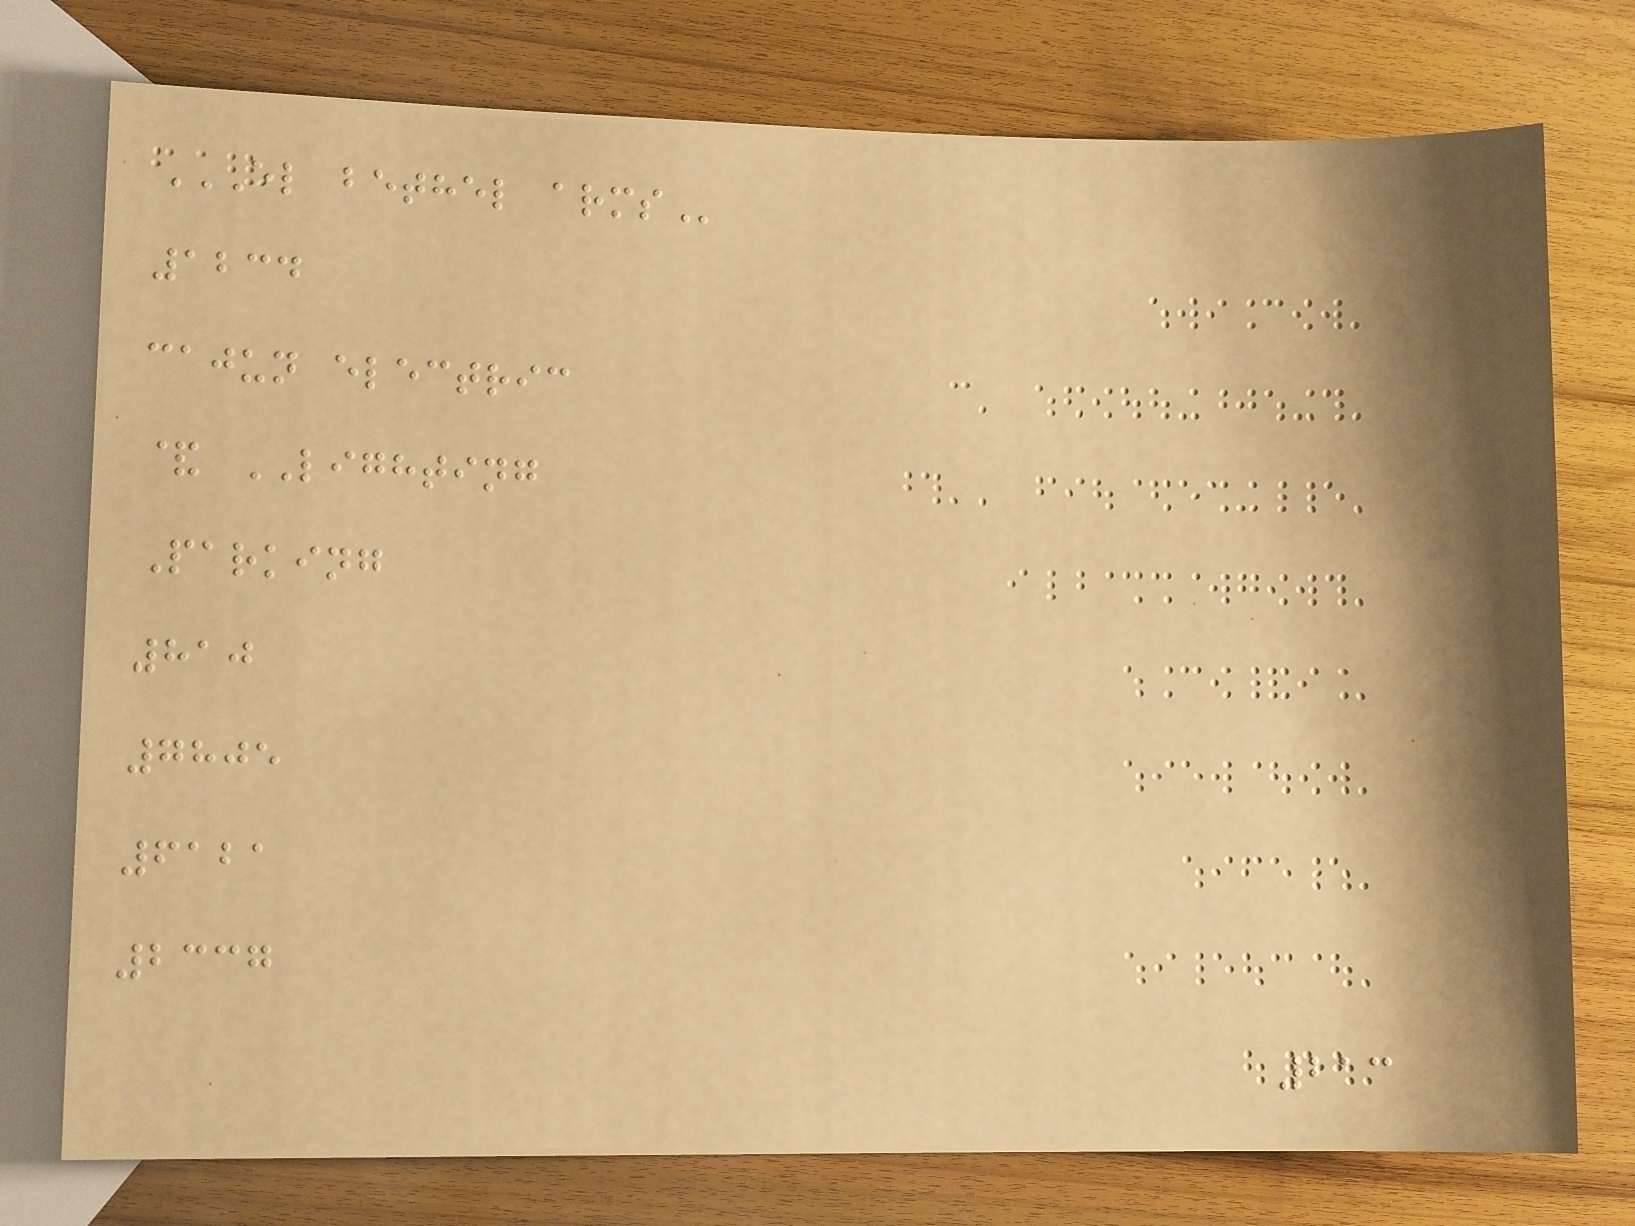EL BETHEL ARMS
1234
cajun electric
& LIGHTING
Parking
810
7805
6121
2337
213
